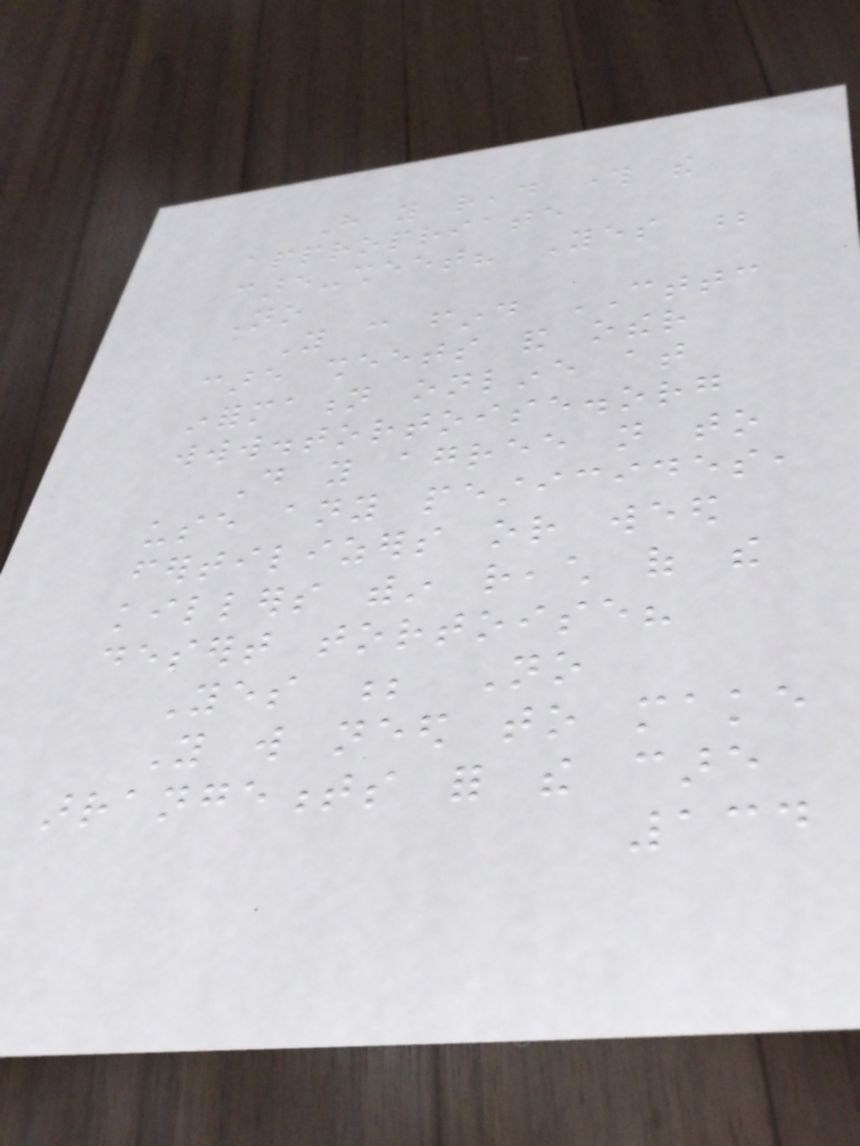Have you read through the
appropriate
care-sheet? Yes ;
No
You can find CTTC
care sheets and other
information online at
www.tortoise.org
Do you agree not to
use any pesticides,
fertilizers or weed
killers within reach of the
desert tortoise?
Yes ; No
You will need to make
arrangements for the care
134
